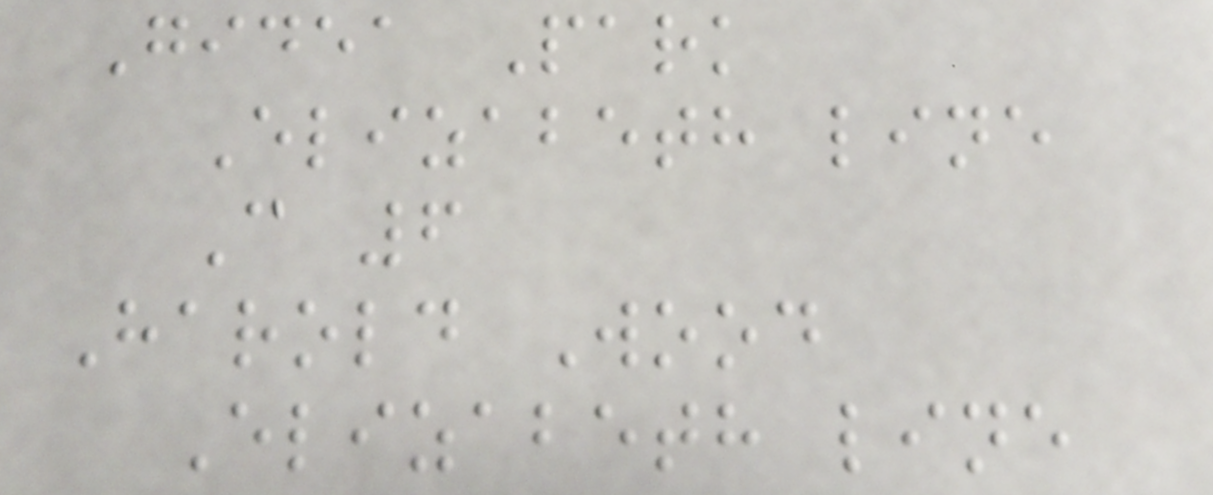Gidea Park
Elizabeth line
C 6
Harold Wood
Elizabeth line
